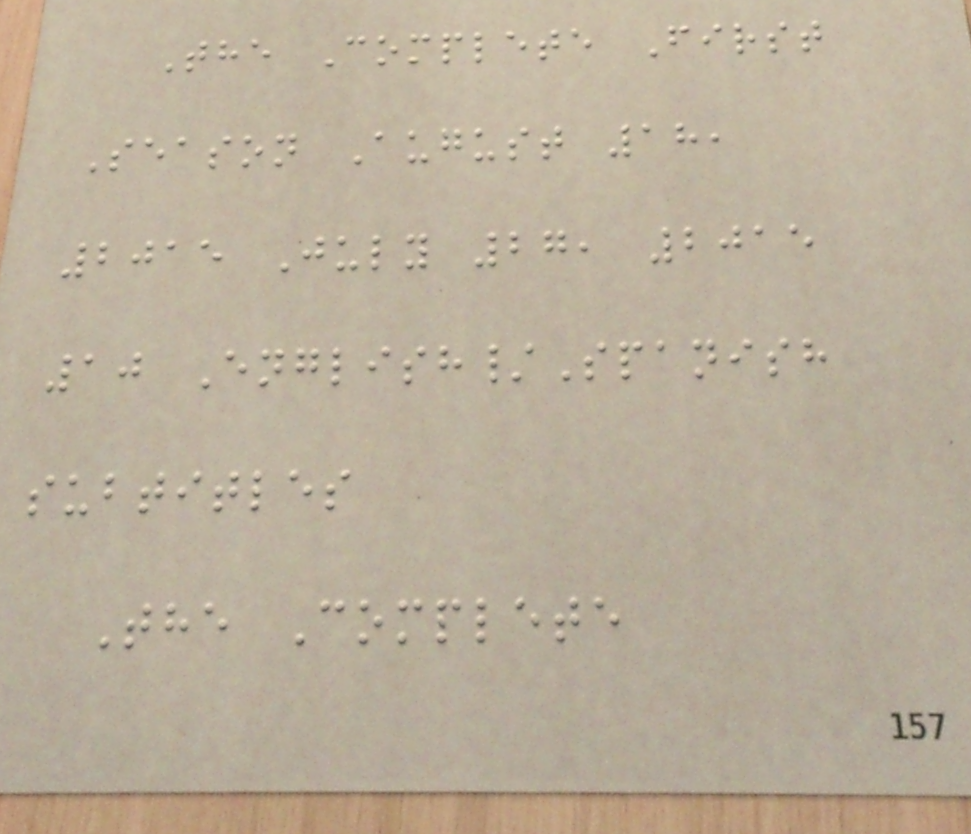The Complete First
Season August 18,
2015 July 27, 2015
10 English/Spanish
subtitles
The Complete
